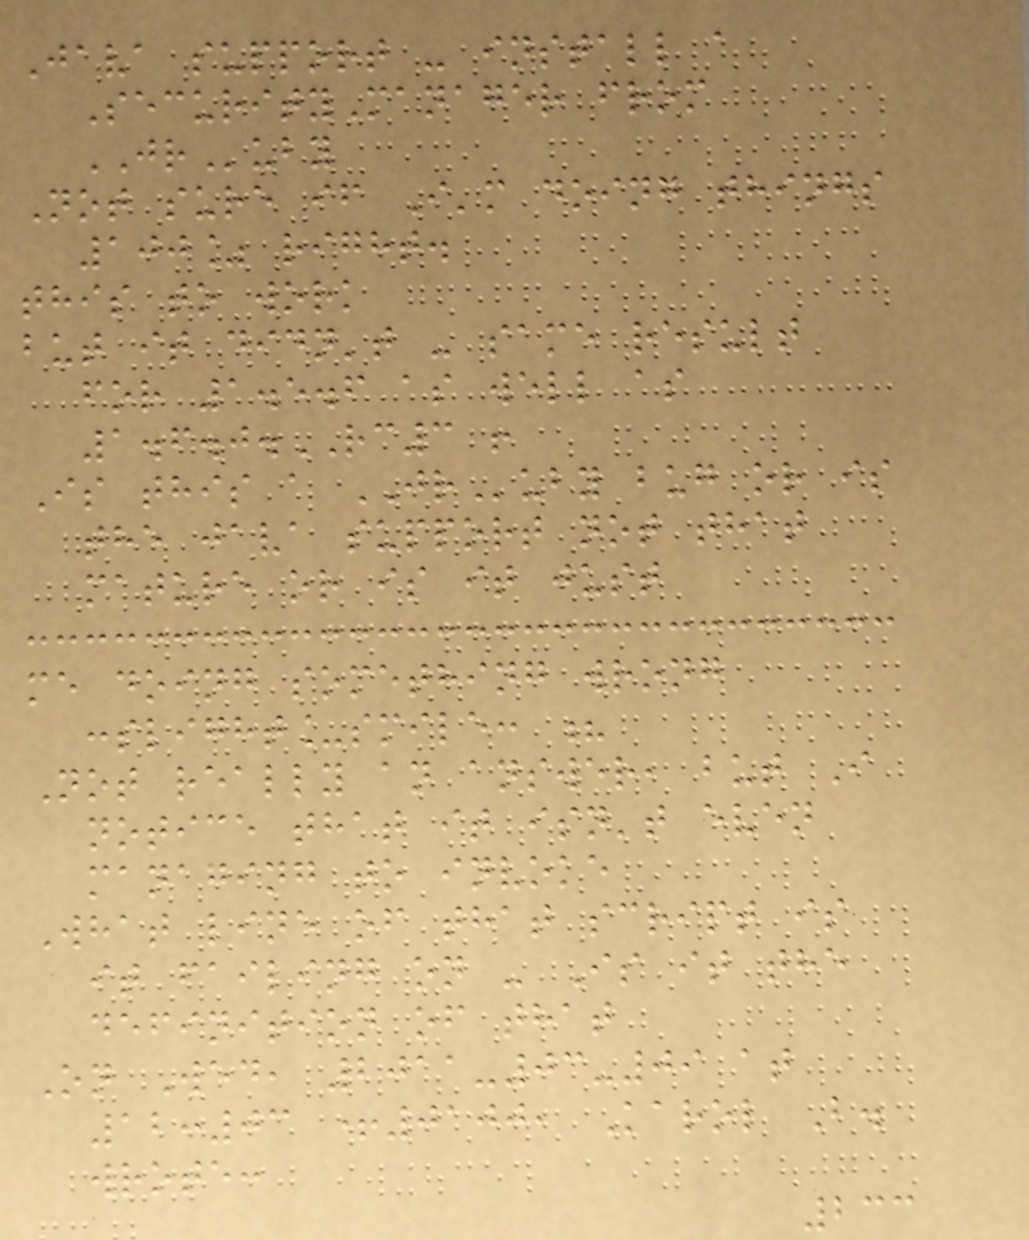Java support - install a
SecurityManager from
JRuby
Not sure if I'm doing things
100% right.
this to work
but it didn't - same result
for 1.5.6 as well as
1.6.0.RC3 !
Is this a JRuby bug or is
the java support not that
mature or is it just
me doing something wrong
:slight_smile: ?
Not really an answer, but I
notice that it isn't even
managing to invoke
What line of that script is
it failing on - Is it the
definition of that
On Wed, 2011-03-09 at
12:03 +0100, Karol B.
wrote:
233
